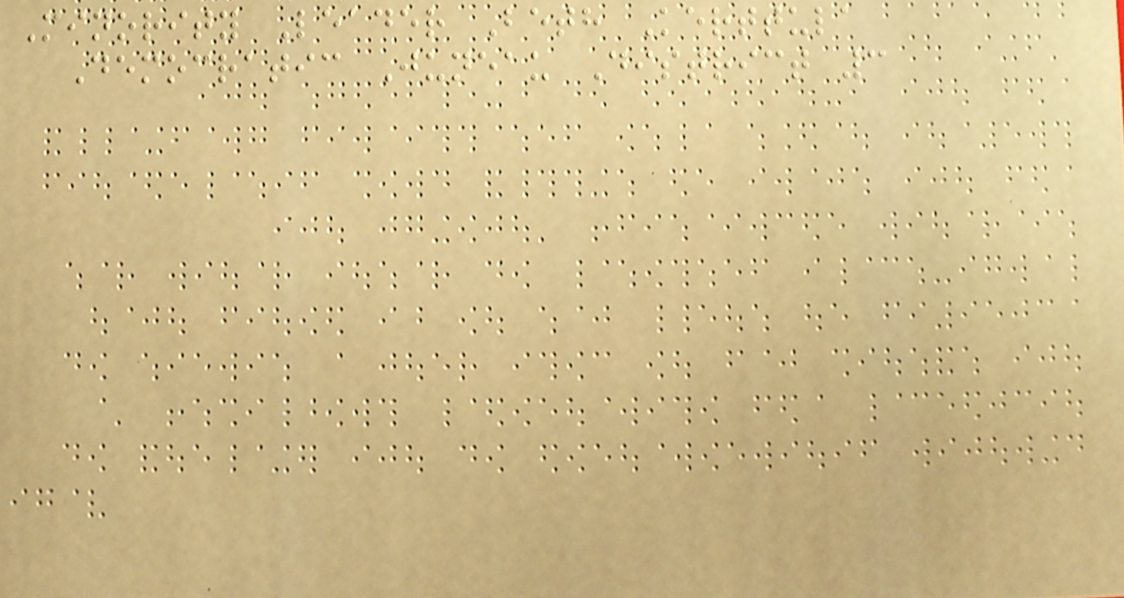Minority Leader Beth Kerttula
Democratic Juneau District 3
